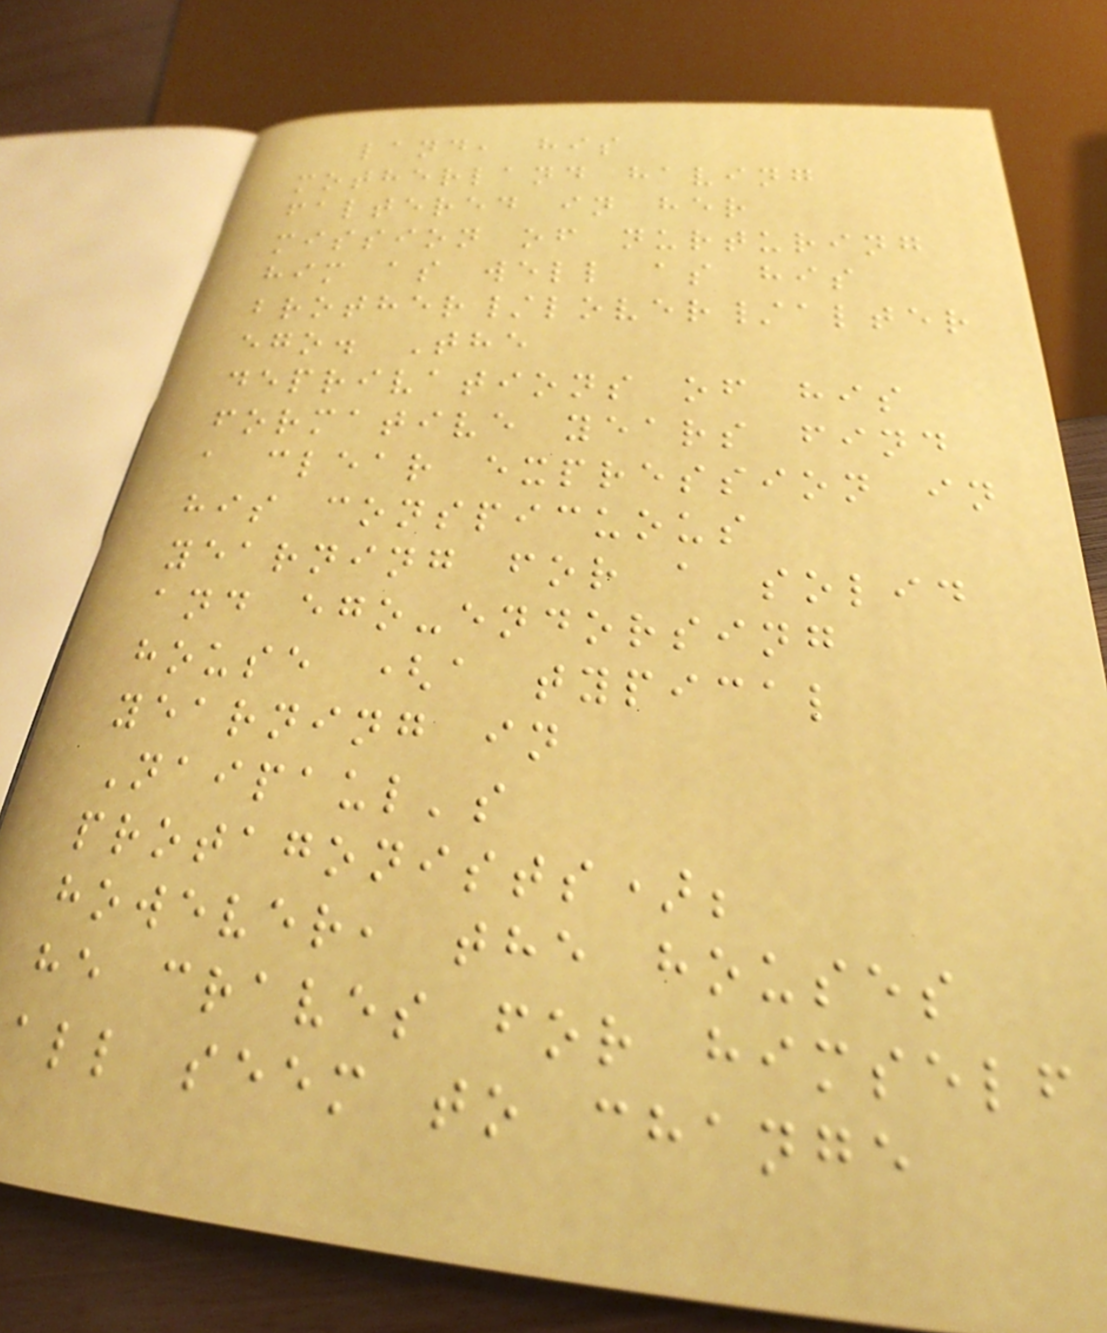land, his
motherland having
faltered in her
mission of nurturing
him as well as his
brother/lover/alter
ego. The
deprivations of his
formative years find
a clear expression in
his conspicuous
yearning for a solid
and ego-endorsing
house (a typical
yearning in
Naipaul's
protagonists);
however, the houses
he craves for himself
all seem to change
